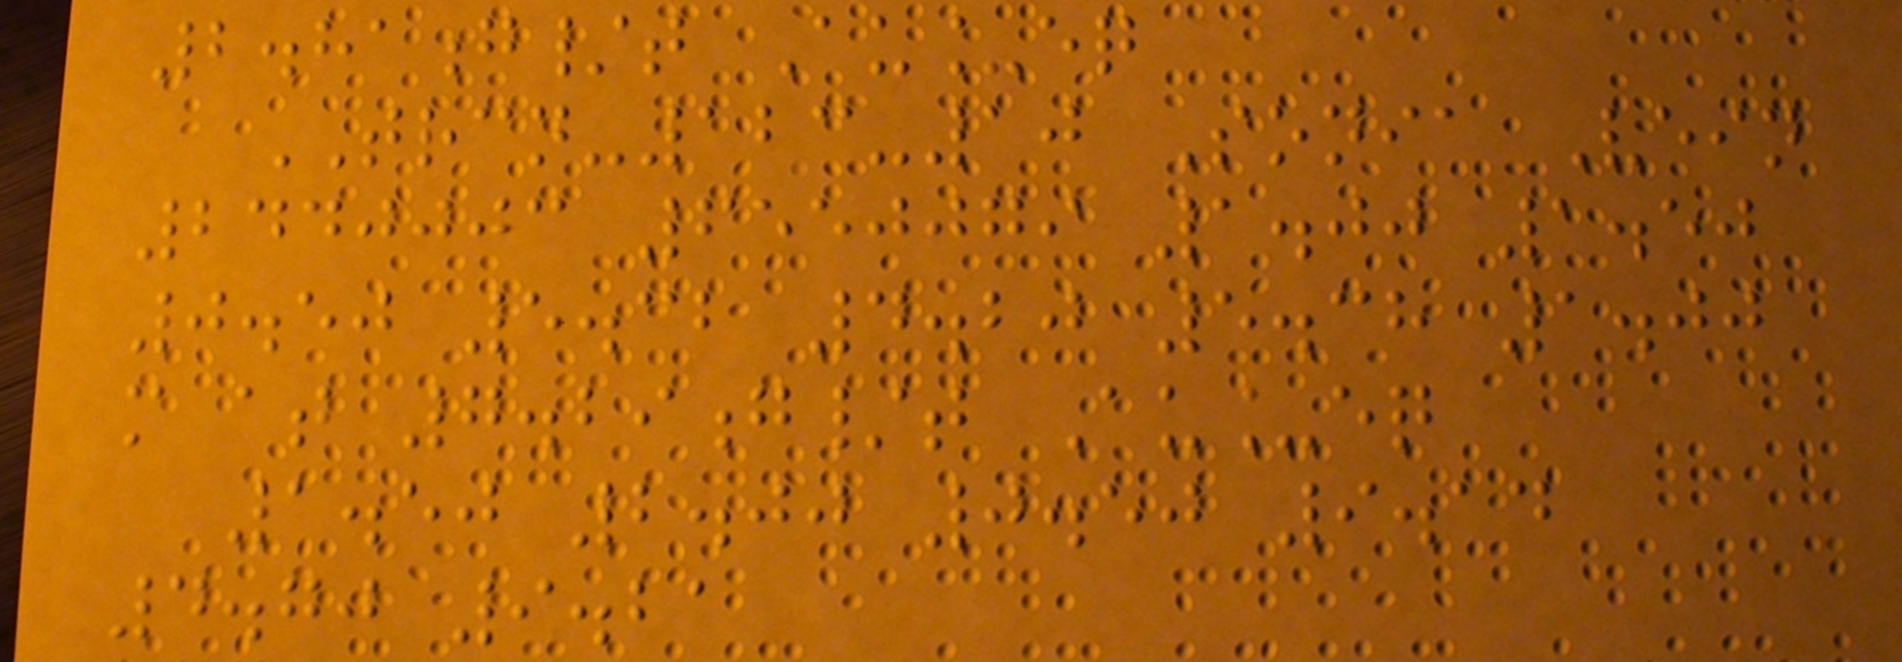2.81g/t Au_eq
TRCN-123-10 Sonia Vein
2440003 6550079 1.00 1.50
0.50 5.32 4.20 5.38 1.00
m at 7.29g/t Au_eq
1.50 2.00 0.50 9.14
4.70 9.21
